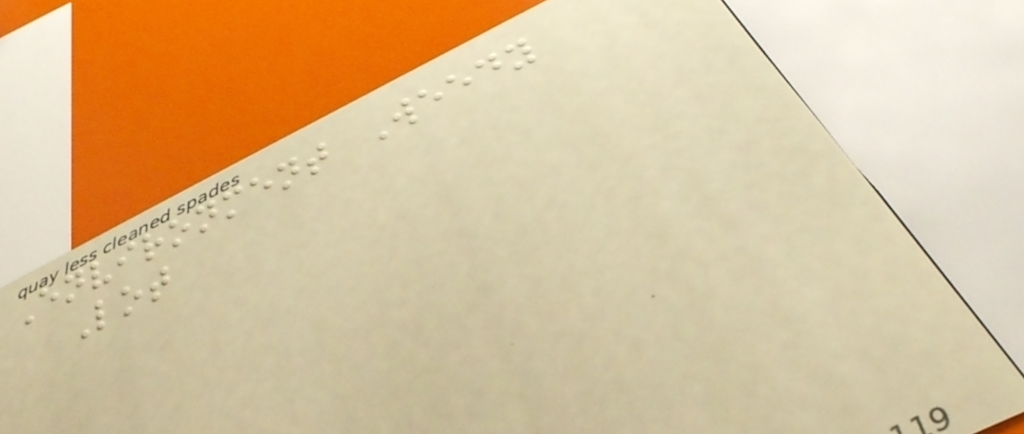Environment Weedy
Lot
